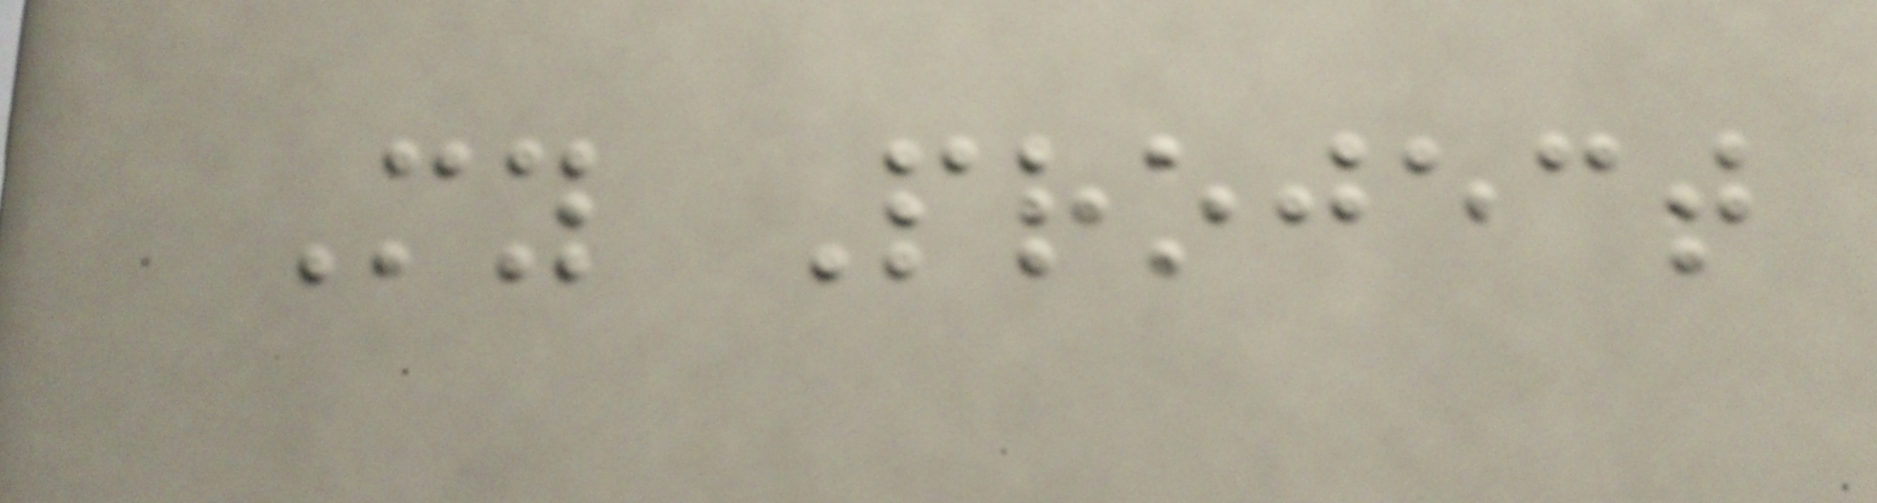My Project
